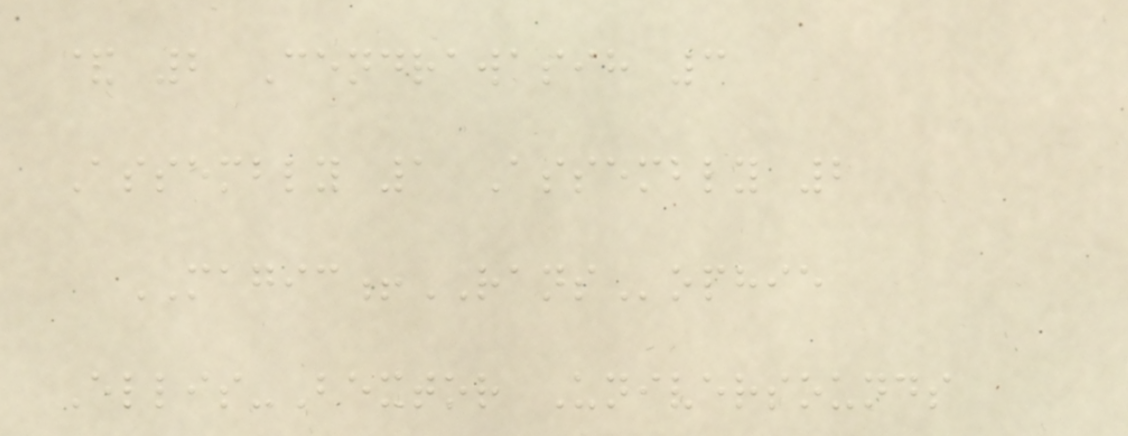& 2 Cendrawasih 3
Assembly 1 Assembly 2
MAGIC!RANSophie
Ellis-Bextor Universounds
